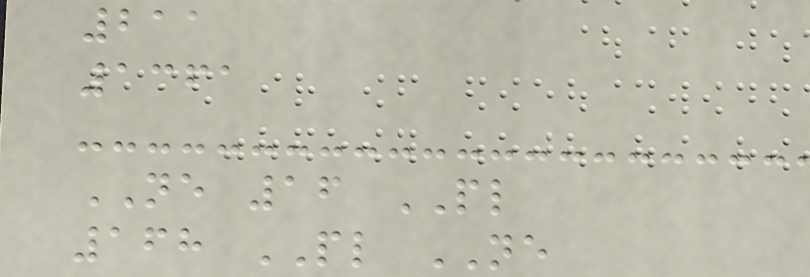211
1361
NE 16 PL
168 PL NE
